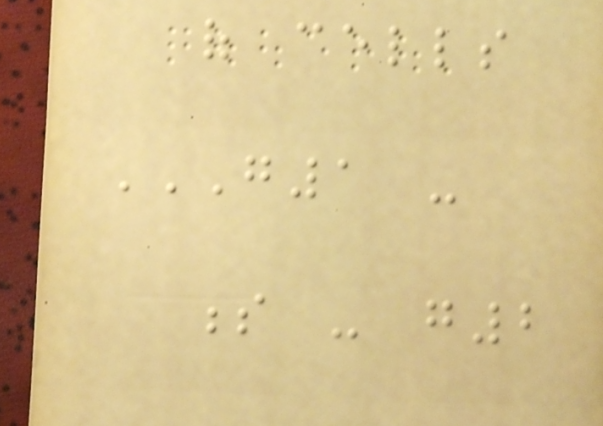of cells
G1 -
S - G2
